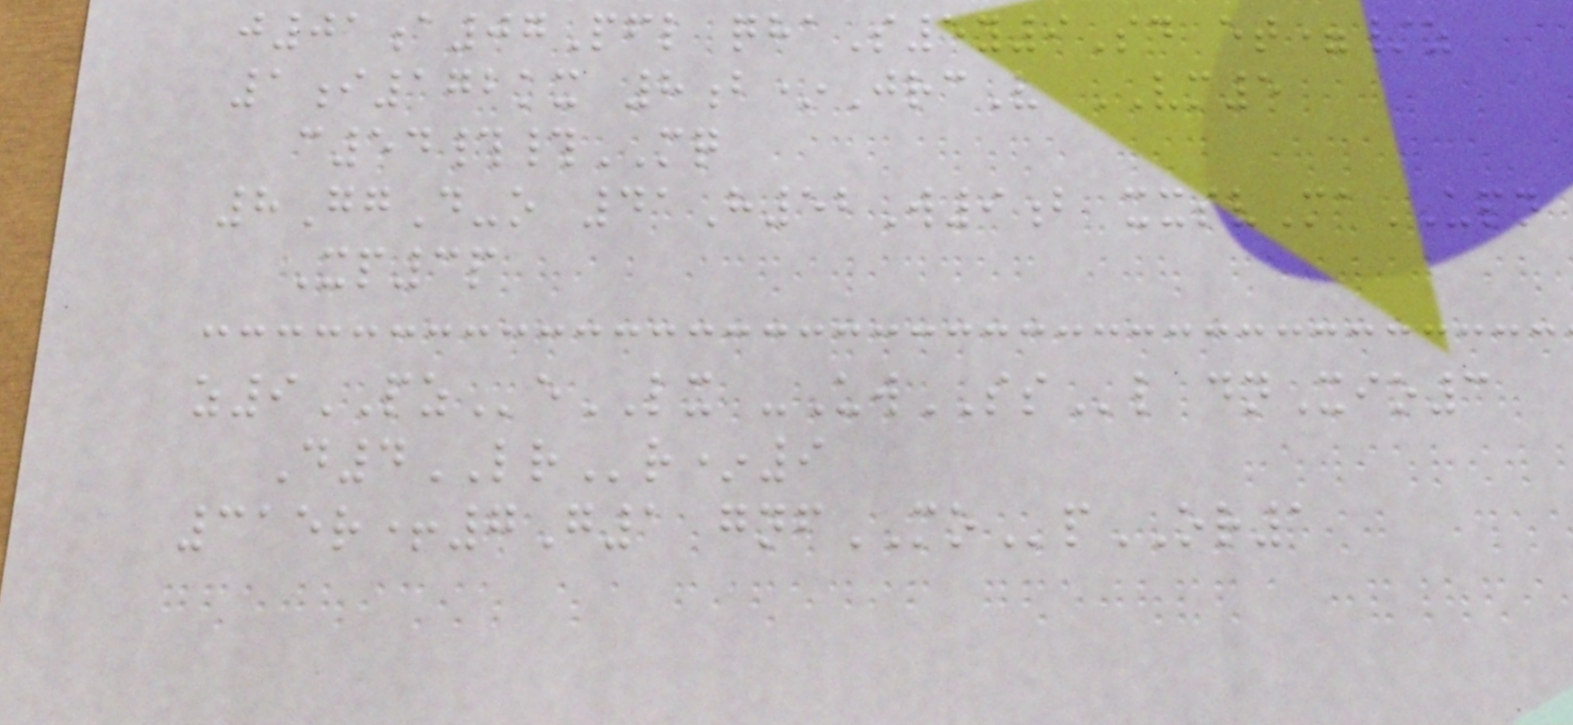j01a07Pfl qhaS5y9Sd et=/z
1i172kx 8b*JrcV VM5
c54##MQ
8GgD-o 41H52W9b xxsvMaUPN
Xp3p
z9PZeLX -UwSSl dnXio3
D4LRr*9
315r+7G1 gnfMOpOR1
